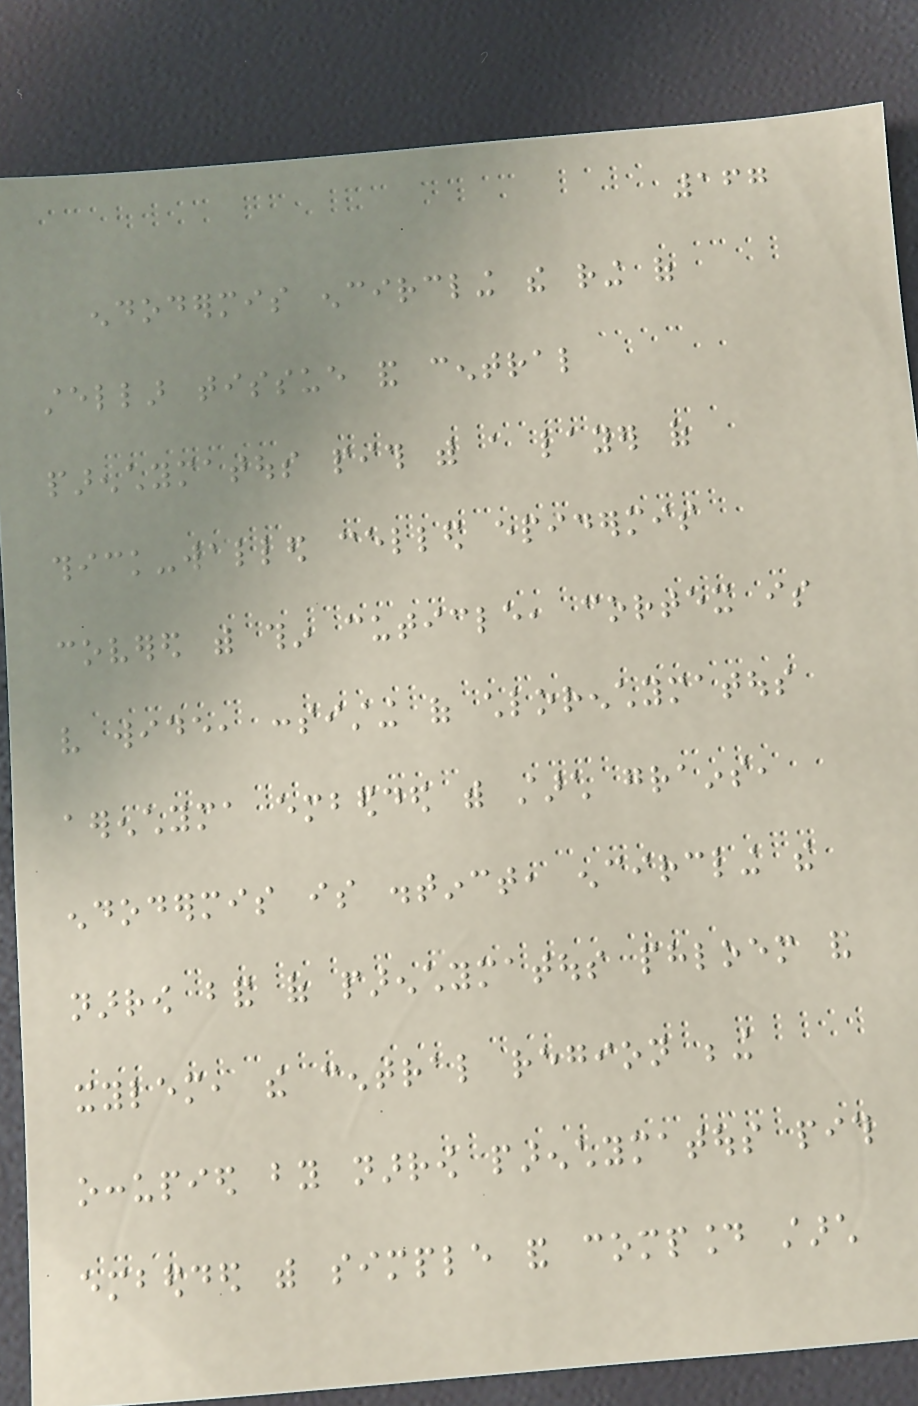167
endodermis encircling the ring of
stellar tissue and central
parenchymatous pith with a layer of
thick-walled celled epidermis
covered with thin cuticle, cortex is
very wide, consisting of chlorenchymatous
aerenchyma embedded with starch grains,
endodermis is distinct, encircling the
narrow band of parenchymatous phloem and
xylem, the central region being
occupied by narrow parenchymatous pith
embedded with simple and compound starch
